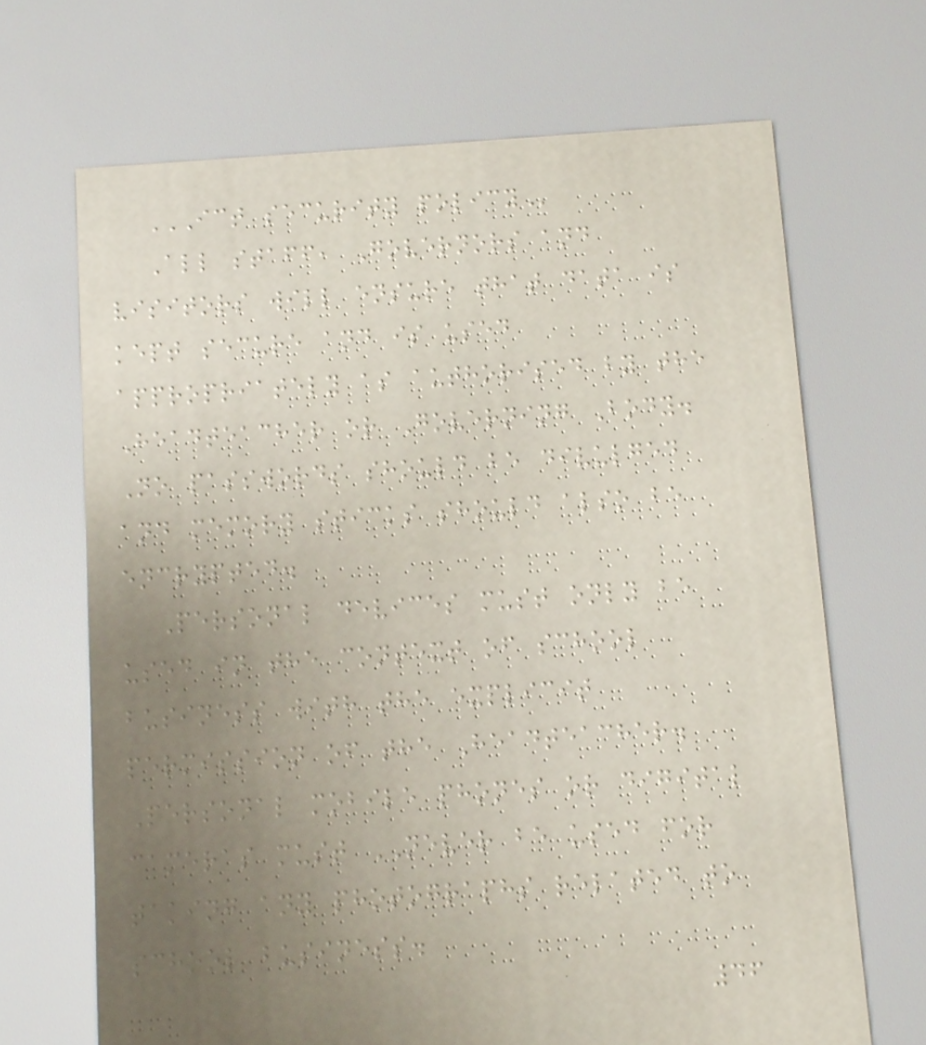ICT SECURITY POLICY
All staff, Governors and
visitors will ensure that data is
kept secure and is used
appropriately as authorised by the
Headteacher or Governing Body.
No passwords should be divulged
and memory sticks should also be
encrypted.
Personal devices must only be
used in the context of school
business with the explicit
permission of the Headteacher.
Personal mobile phones or digital
cameras must NEVER be used for
taking any photographs related to
school business.
46
